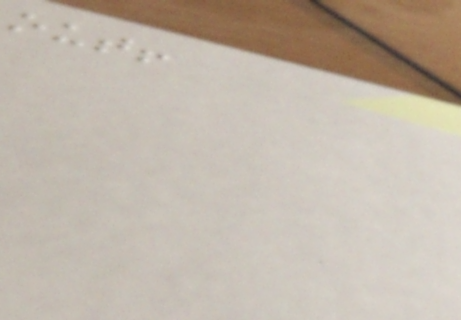out!
